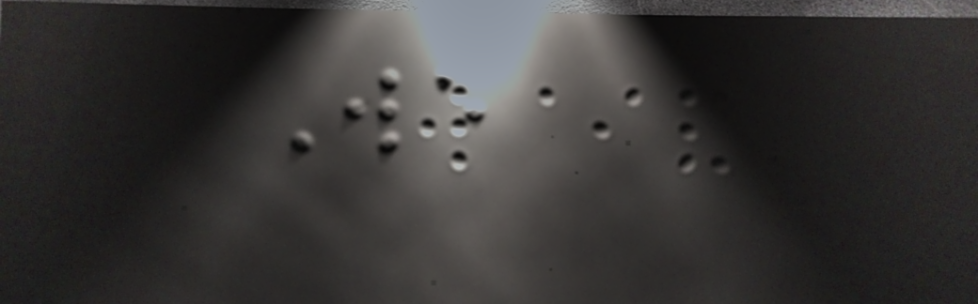We
